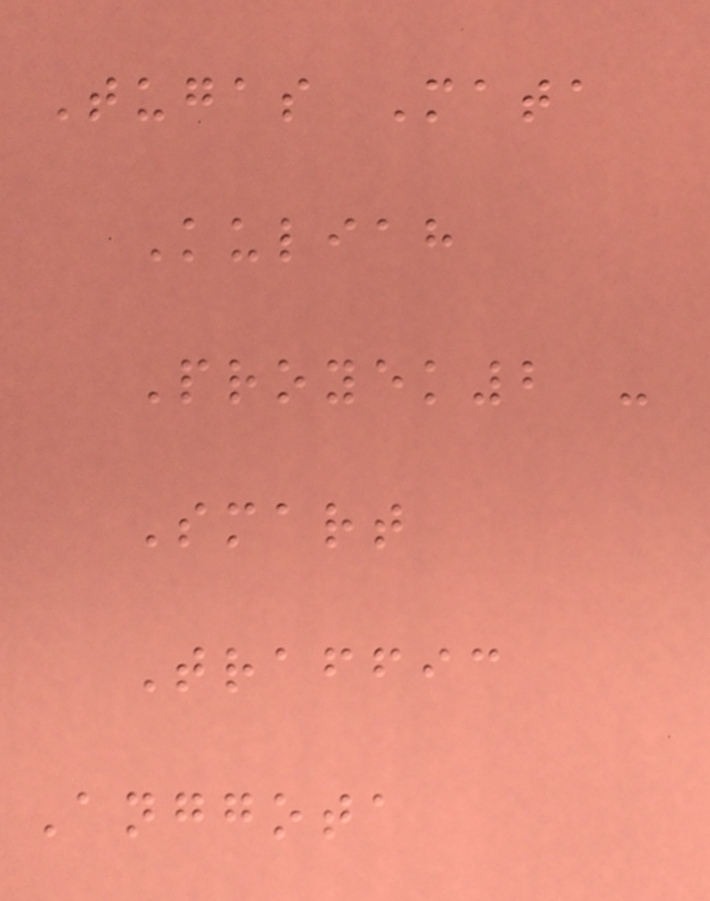Tugas Mata
Kuliah
Proyek2 -
Smart
Traffic
Anggota
